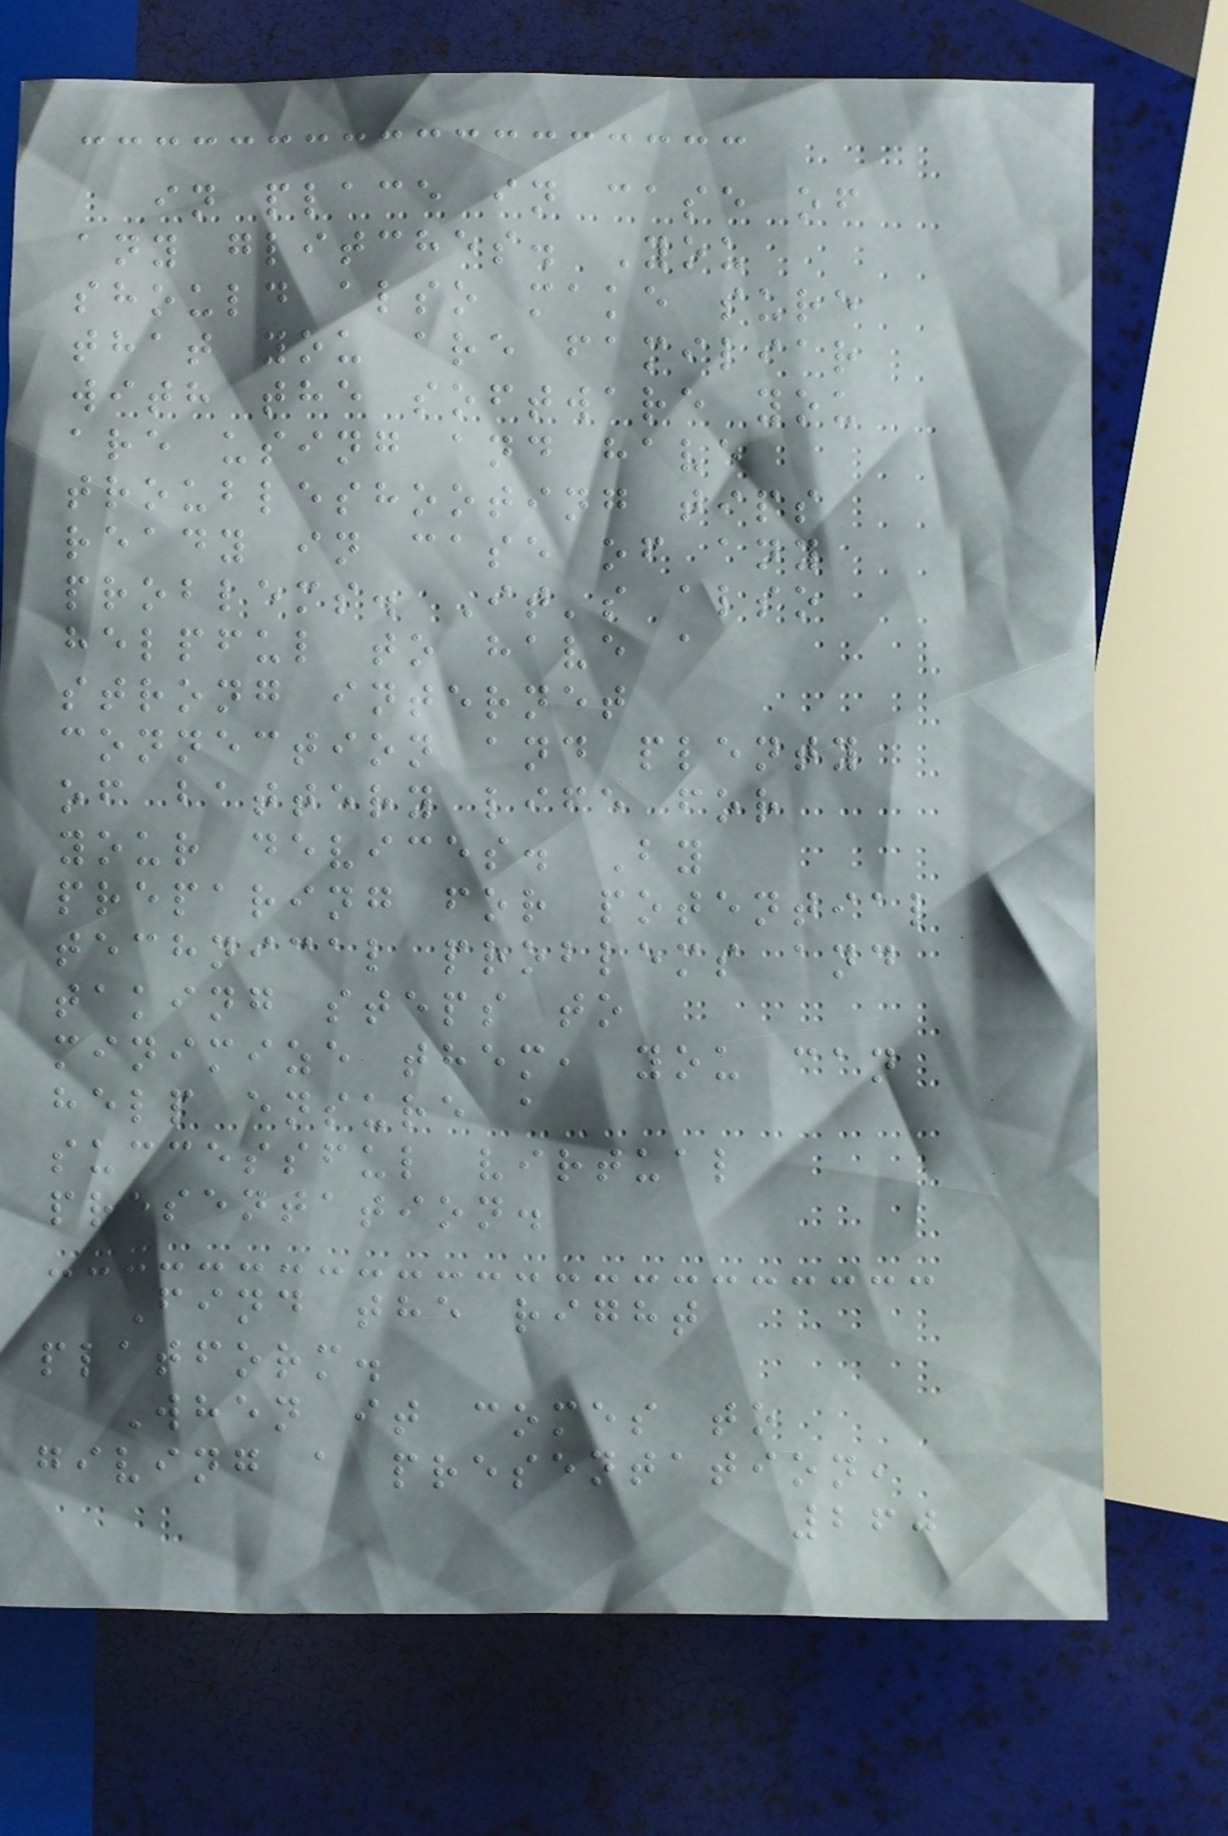in place in case of
any glitches. You
should also make sure
that you are familiar
with the software you
are using and have
troubleshooting tips
ready in case of any
problems. It's also
helpful to have a
strong internet
connection and plenty
of battery life for
your devices. By
preparing for potential
technical problems and
taking steps to
minimize them, you can
help ensure a
successful virtual
presentation.
Find the right
platform.
When it comes to
giving a presentation,
260
